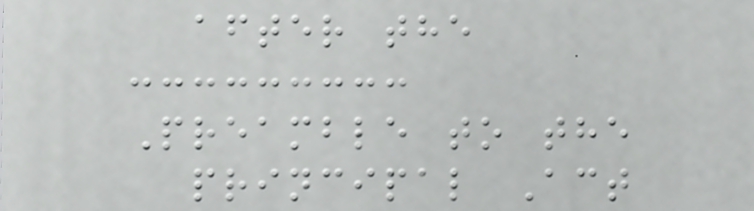after the
Preamble to the
principal Act
